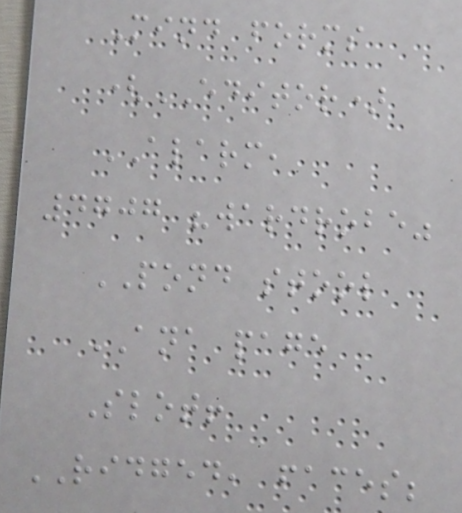Mind forms
(EDITOR)
ALARM,
4707 "wardrobe"
POND stool
ANA page
Slot!
RIDGED, faces;
